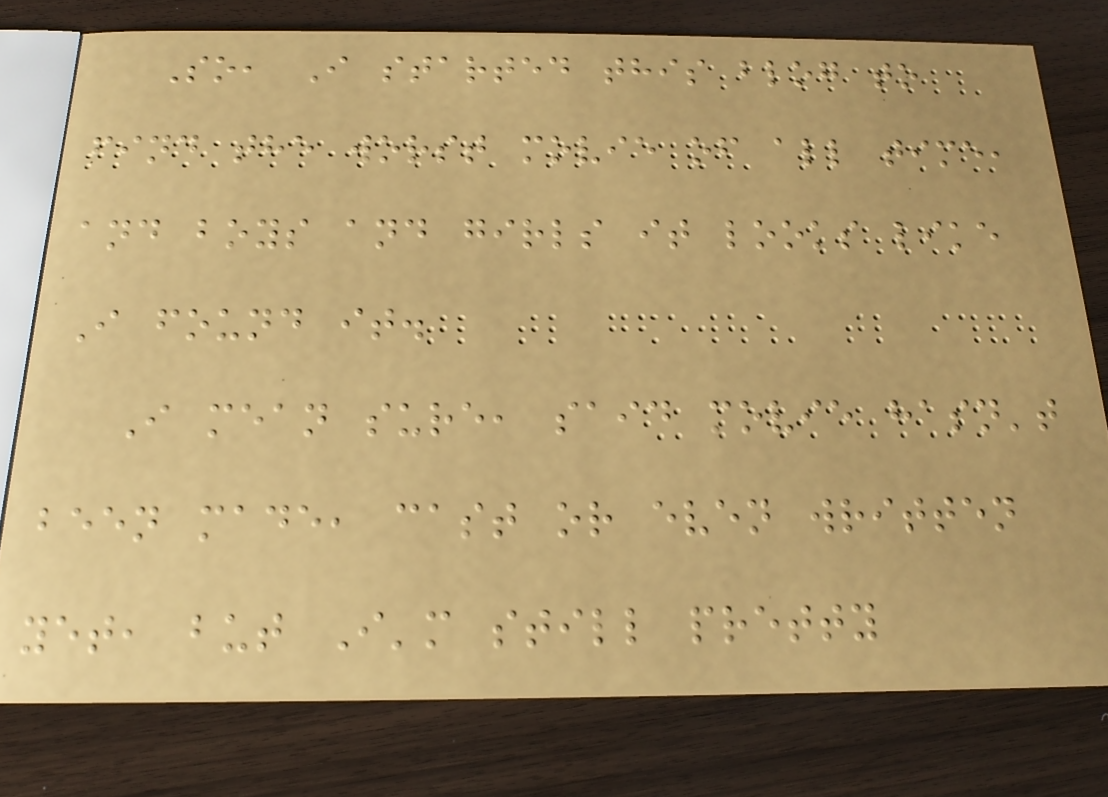So, I started this blog to
find the worst movie of all time,
and boys and girls it looks like
I found it.
I mean sure, said movie hasn't
been made, cast or even written
yet, but I'm still pretty
